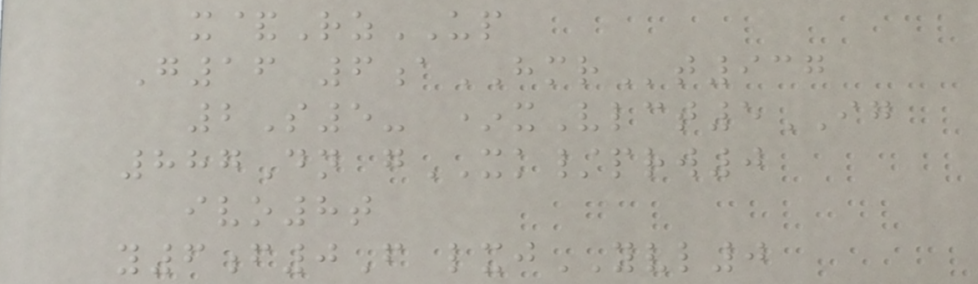x&RzUP
G16 6aHMRt937
2S5- *xVlct5IG
887Dn gXK/prw0
ivo8t
y6f0F lxjYVL0
